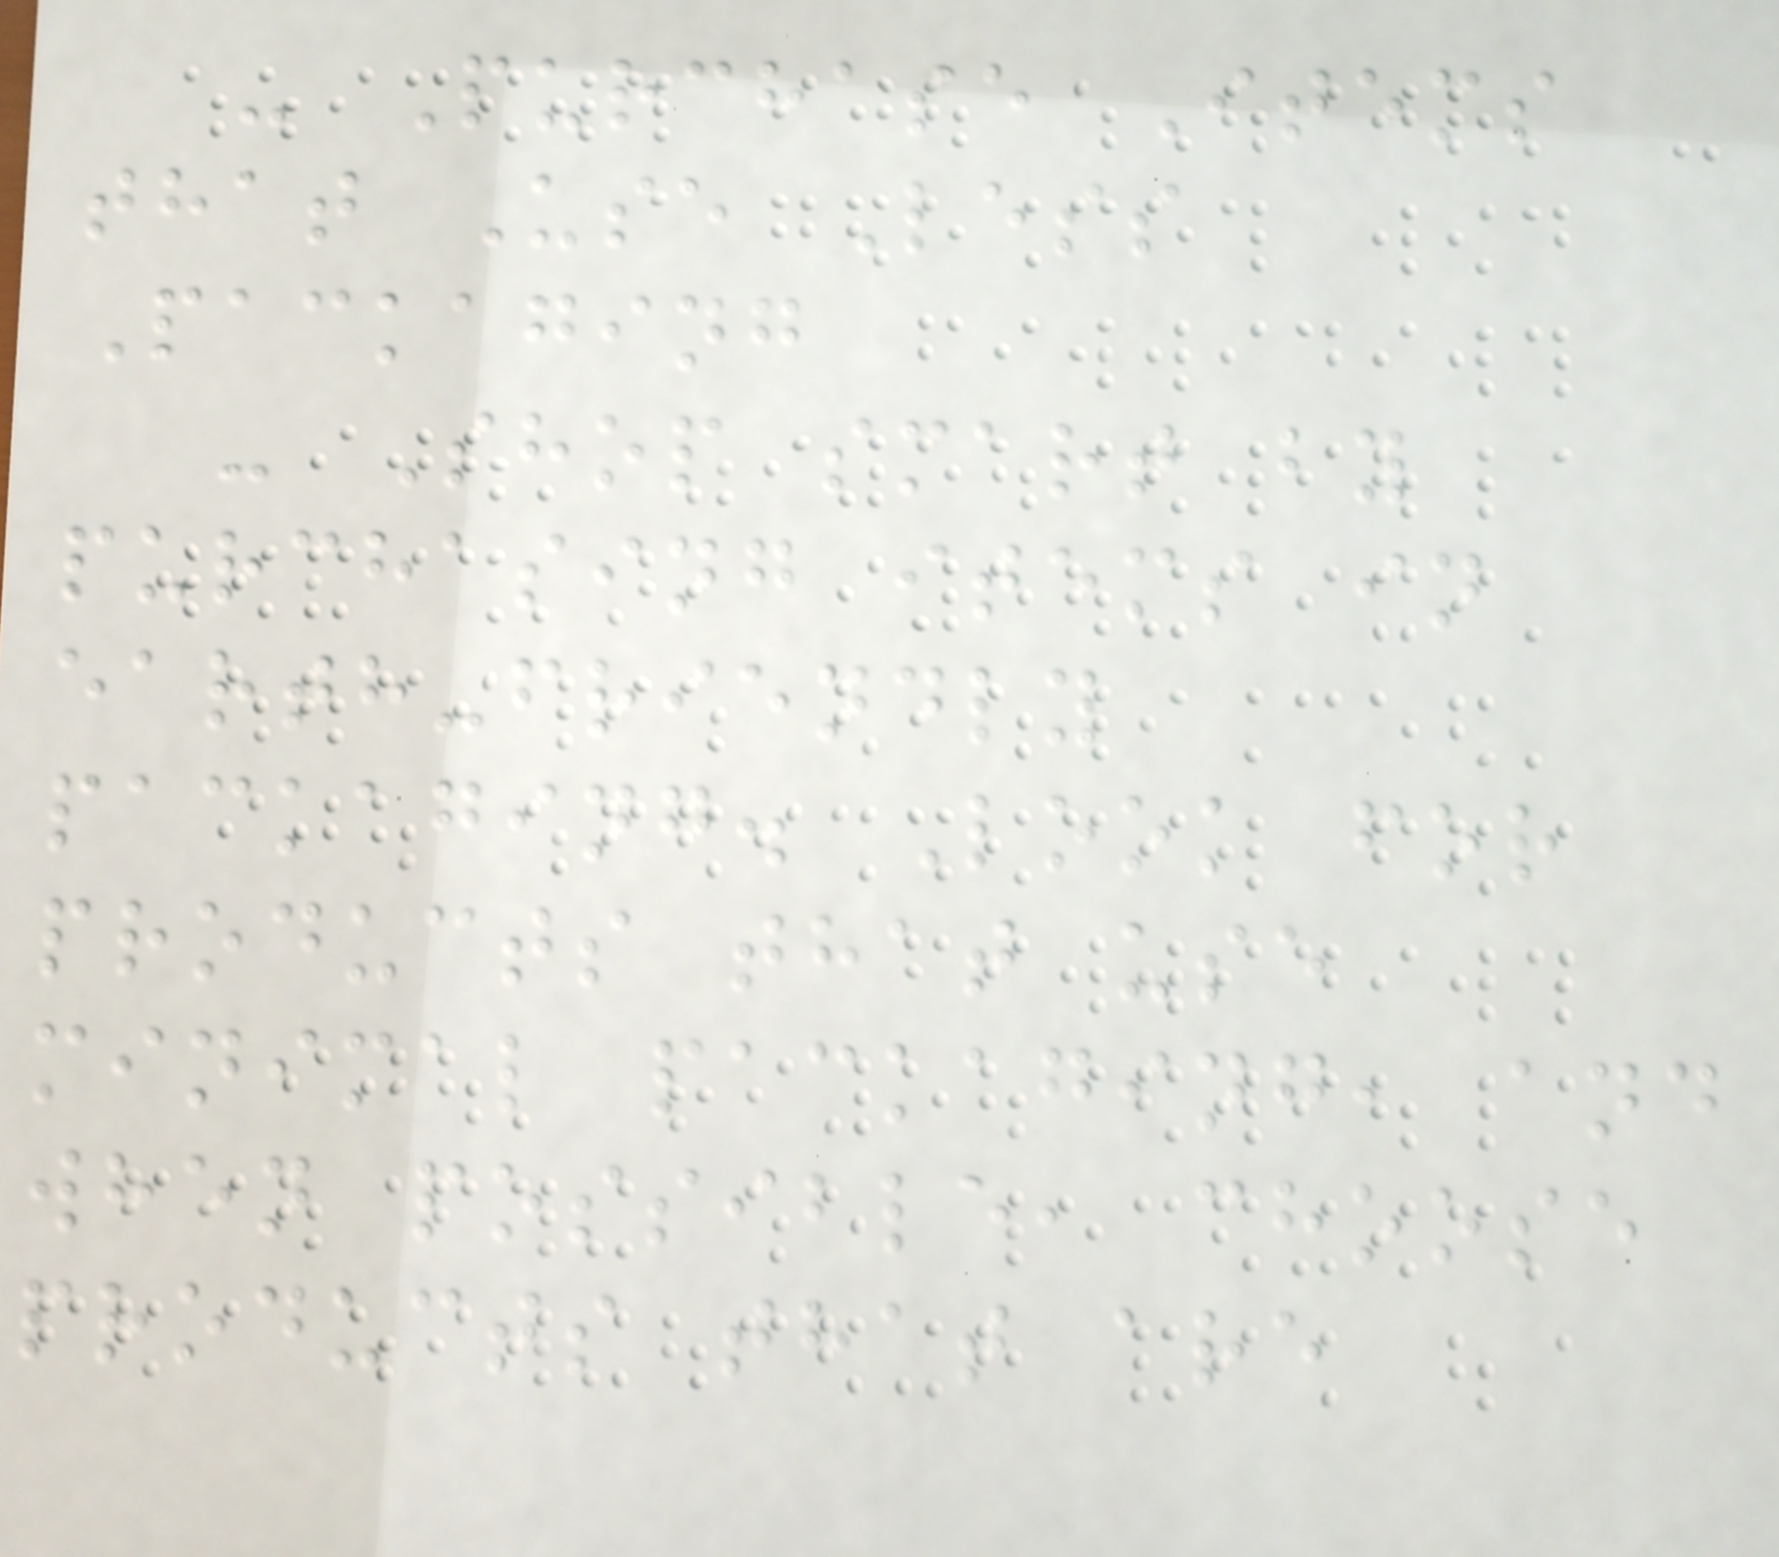- Purchase Items
that Use Less
Packaging
- Shop smart by
purchasing items in
earth-friendly
packaging. Look for
products that use
minimal packaging, and
when possible, choose
products that are
